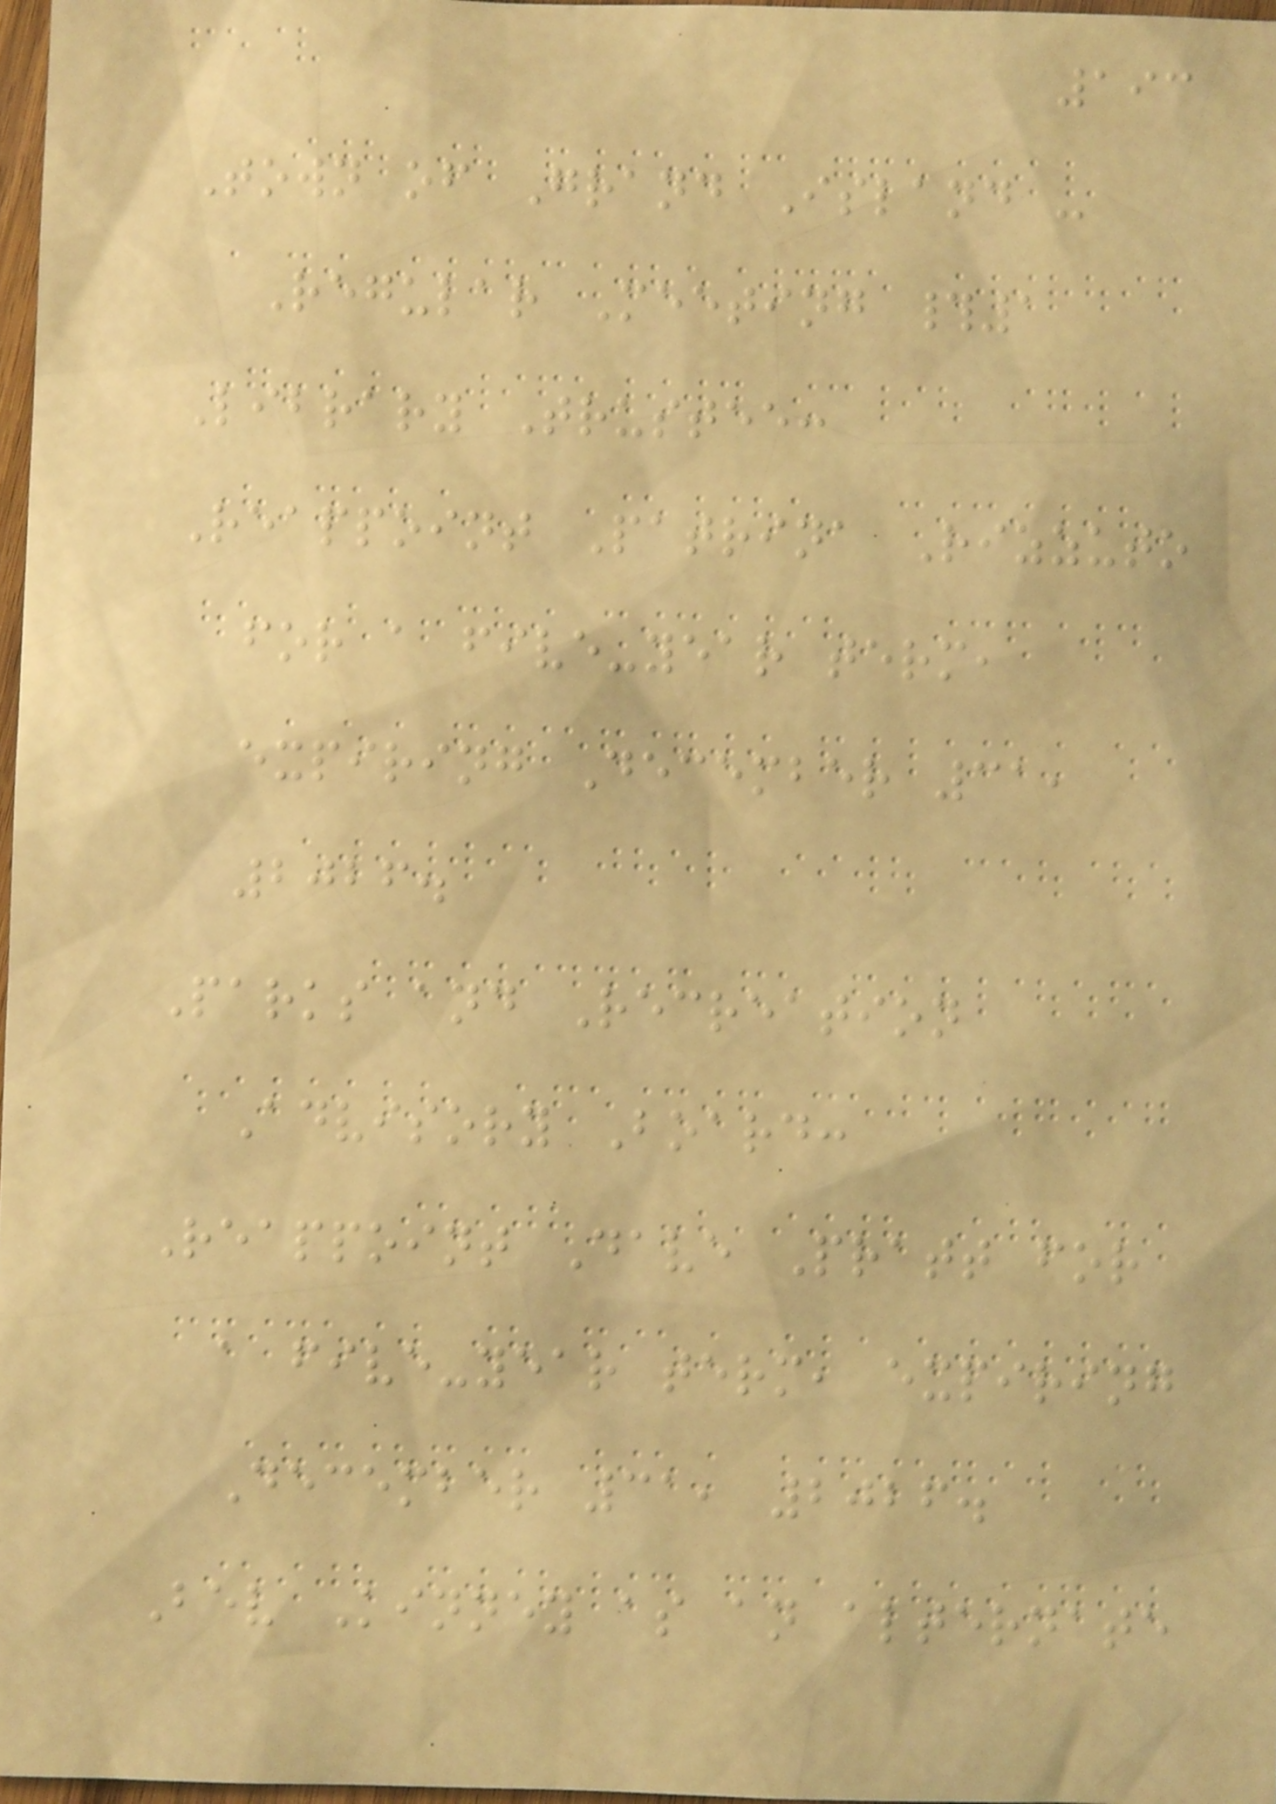193
Town of Grand Island -
Regular Meeting #1
Library Trustee:
Reappoint Patrina Rizzuto
for a five-year term,
expiring December 31,
2026.
Parks and Recreation
Advisory Board:
Reappoint Dave Pratt for
a five-year term, expiring
December 31, 2026.
Bev Kinney as an alternate
